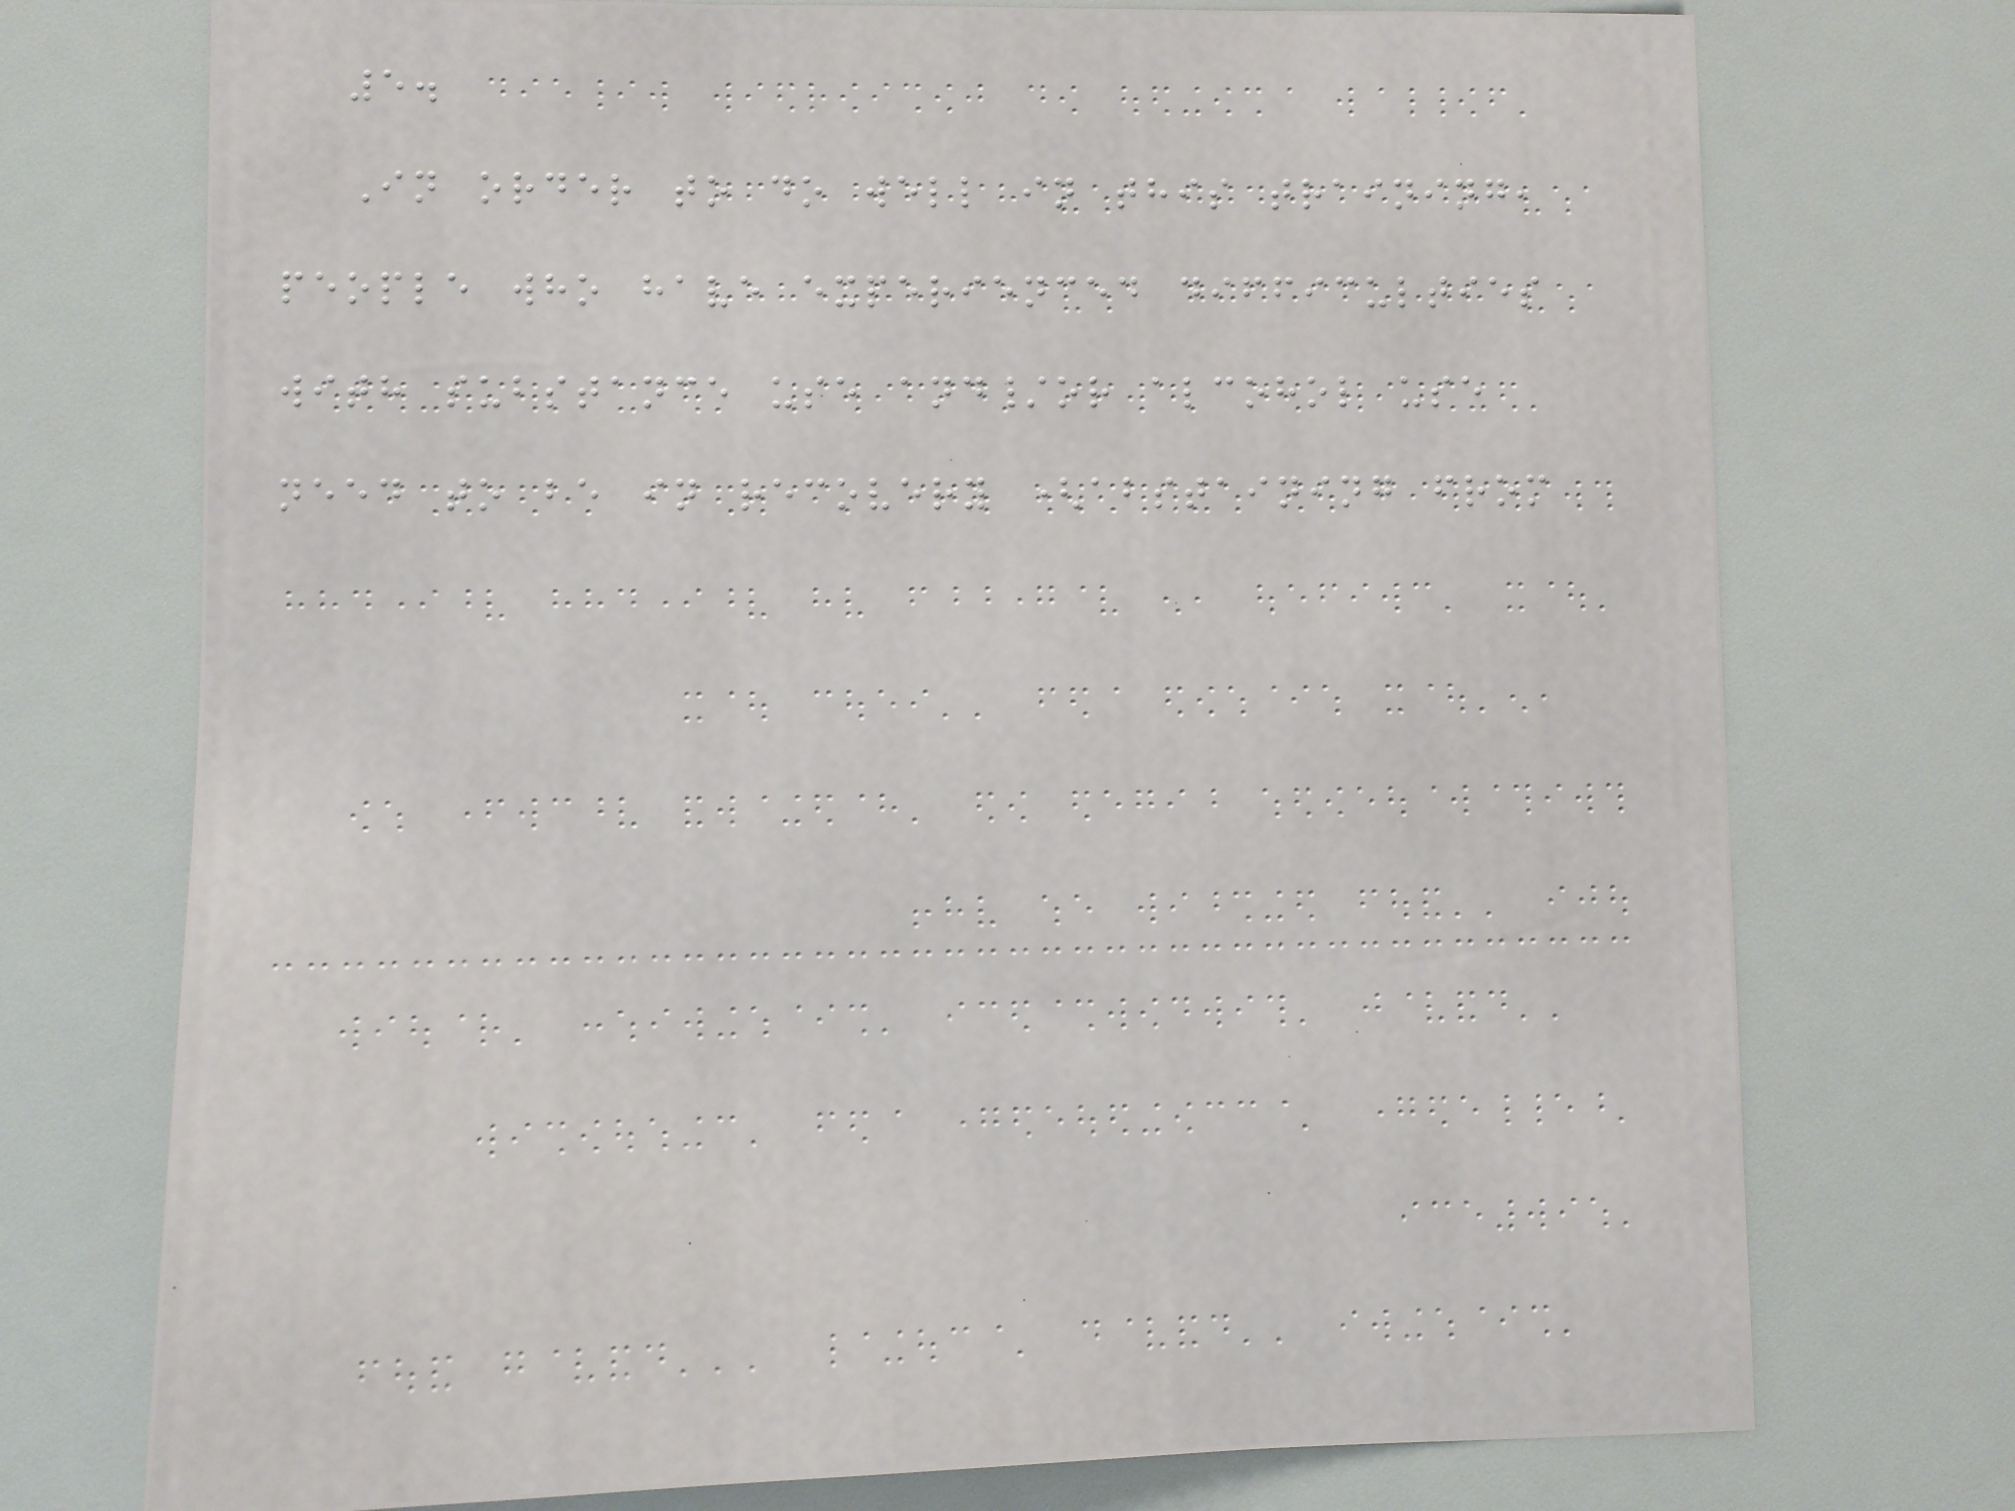5.
In order to do well in this training,
people who have experienced difficulties
with substance use and/or alcohol use
need to be in recovery (abstaining from
